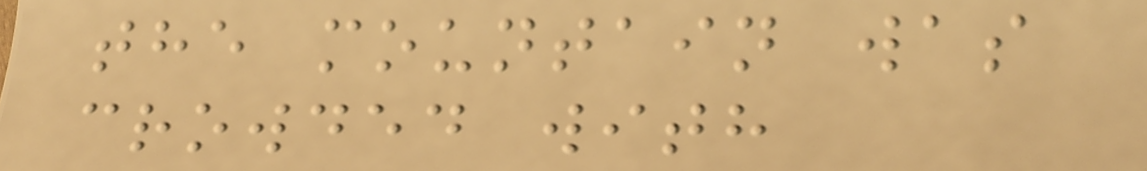the mountain was
crowded with
